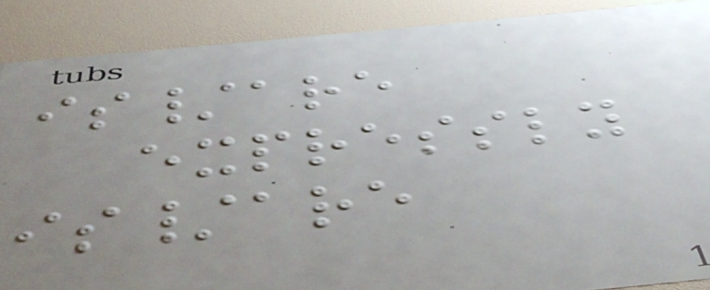is/are
expressly
is/are
